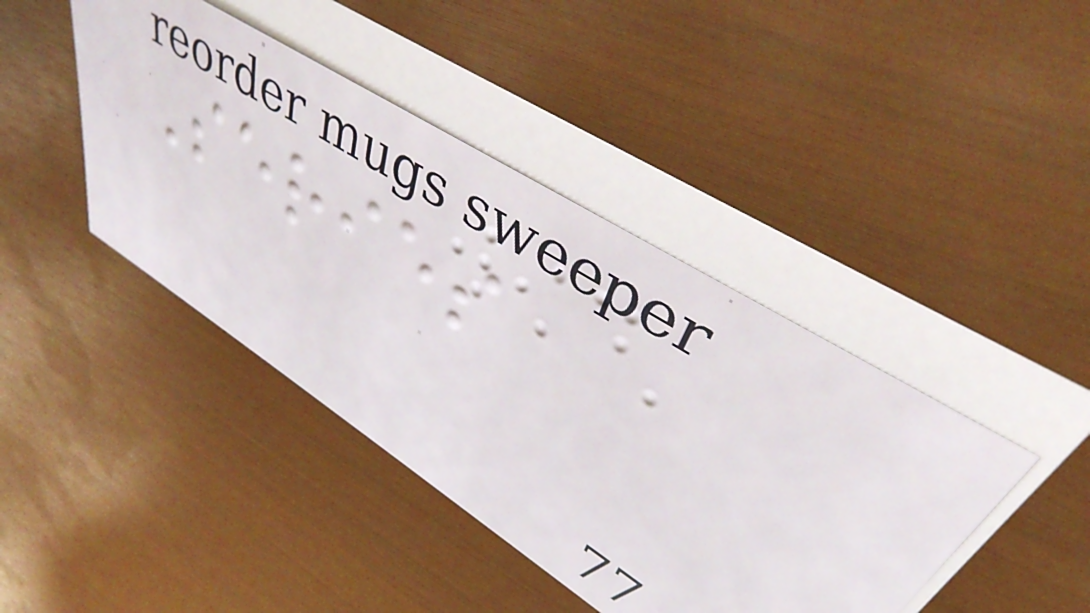Series
